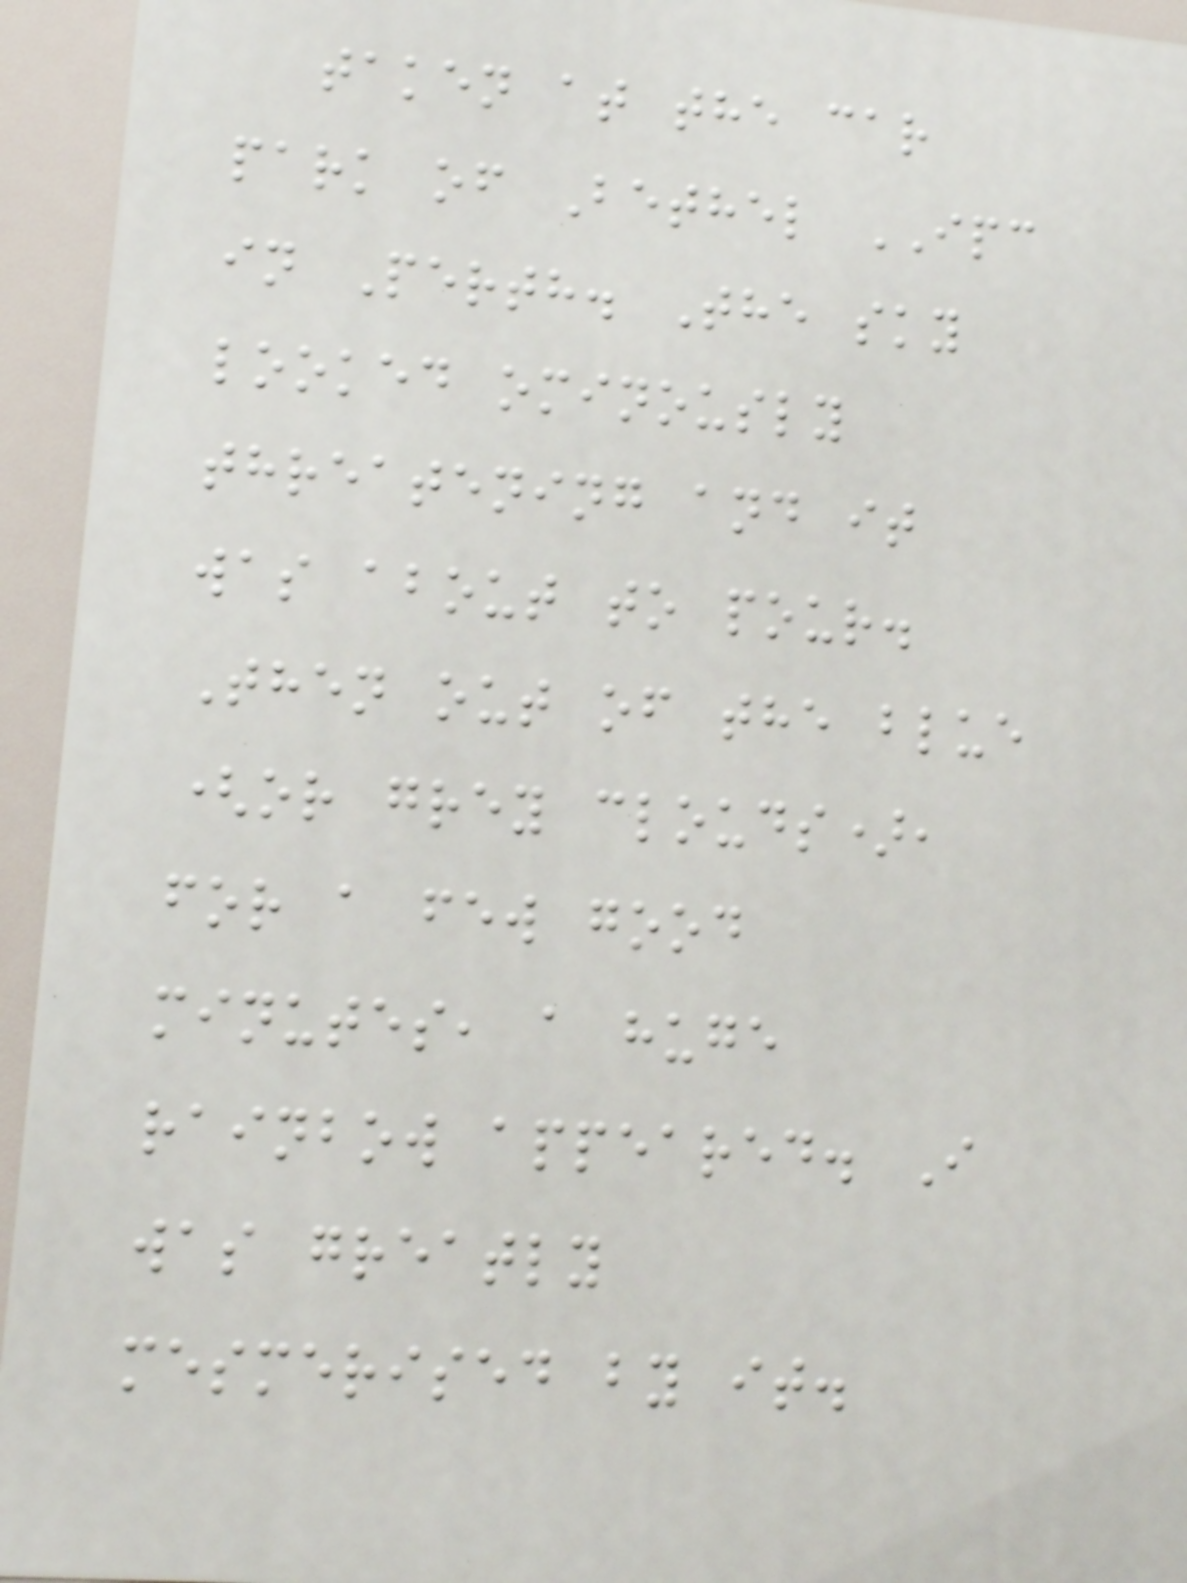taken at the car
park of Bethel IPC
in Perth. The sky
looked ominously
threatening and it
was about to pour.
Then out of the blue
(or grey clouds),
for a few good
minutes, a huge
rainbow appeared. I
was greatly
mesmerised by it.
